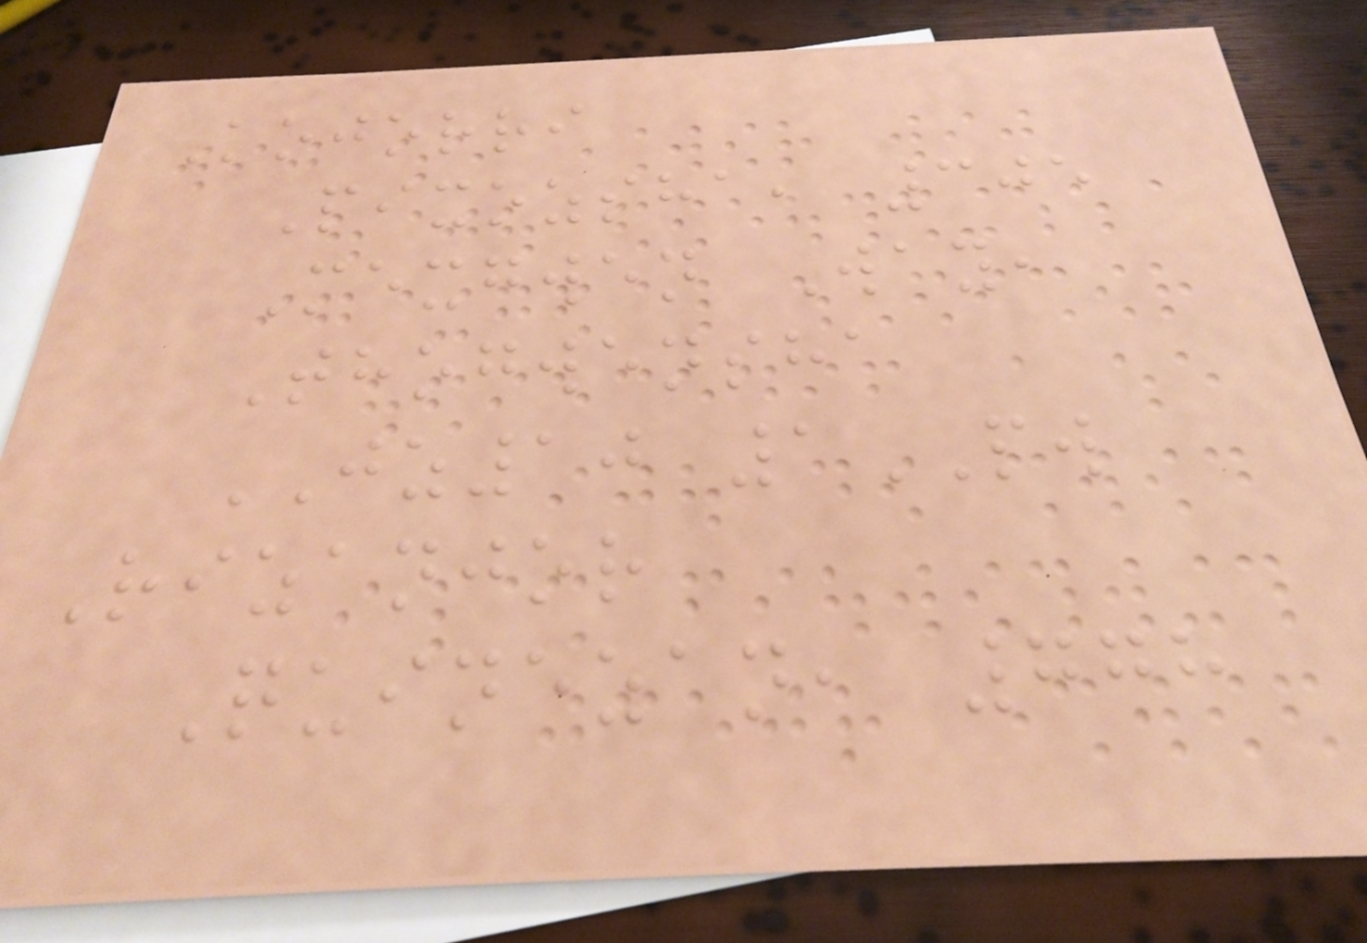Kojorri
Pixozsha, 305
Mexgwen Way,
Thogwensha
JZ10 1PW
Rizanjor
Quinezan, 778
